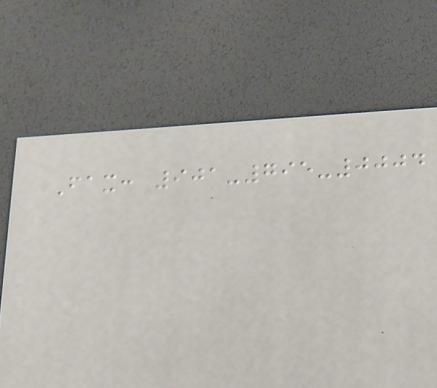Fax: 901-795-0004
